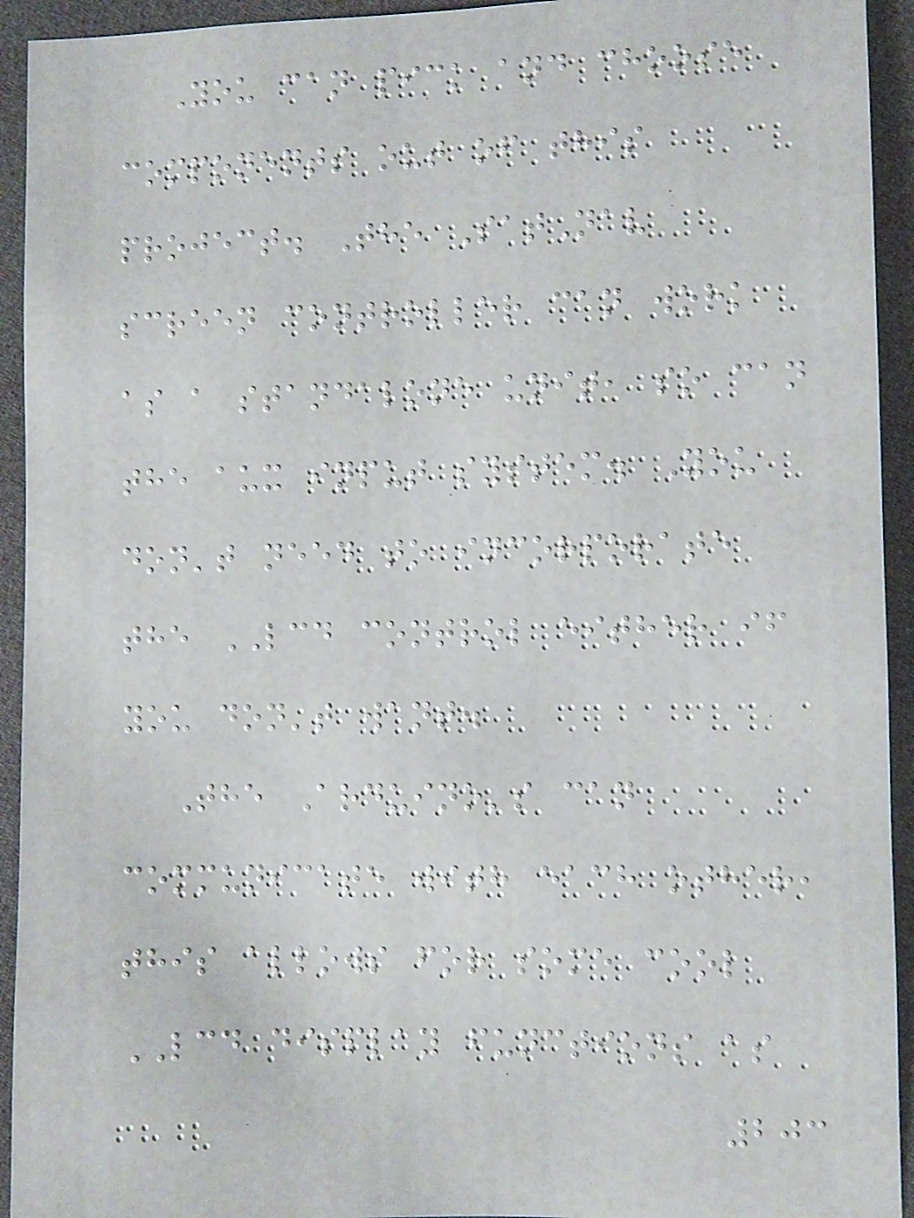You can pick and choose
components out of this
project. The SatNav
screen controller can work
as a standalone unit, so can
the aux input system. You
don't need to incorporate
the LCD control either if
you don't want.
The Arduino's can
communicate with each other,
this allows for some cool
LCD display functions as
203
